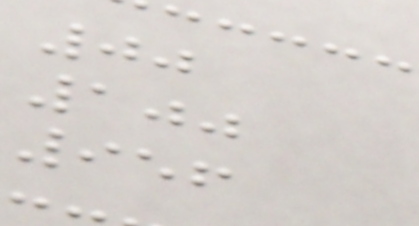00
100
956
